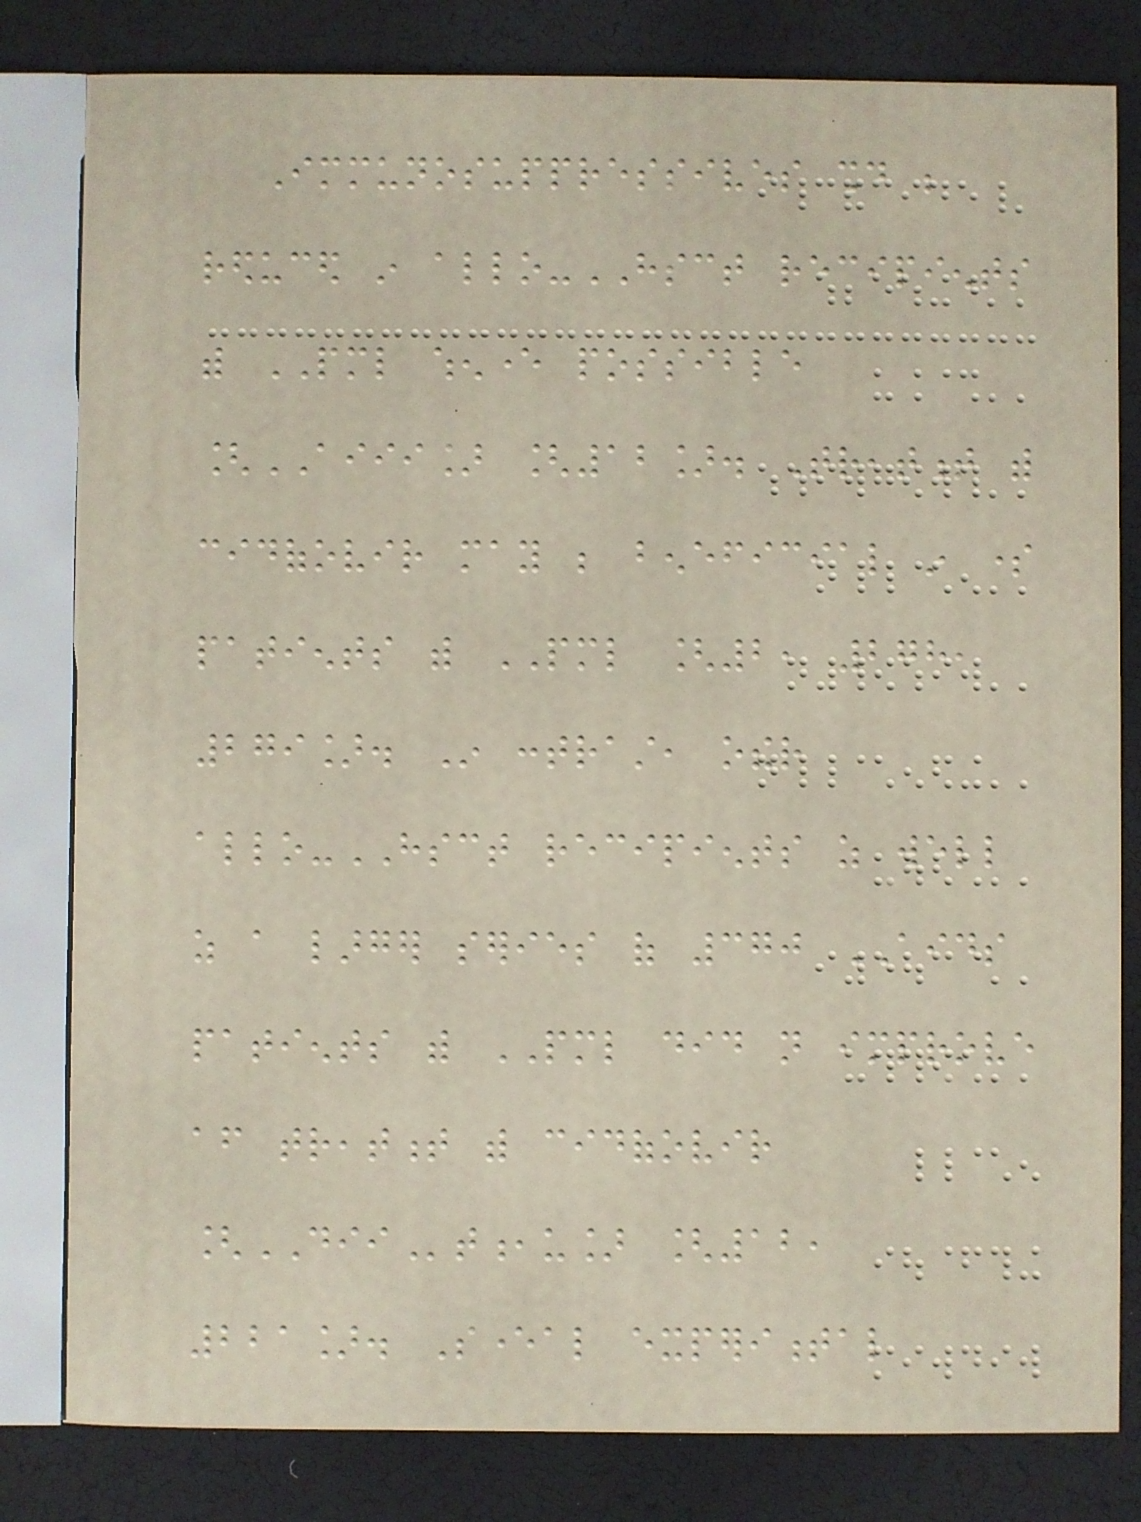Immunosuppressives should be
reduced in allo-HSCT recipients
with PML whenever possible
[AIII] [12]. Treatment with
cidofovir may be beneficial in some
patients with PML [2, 278,
279]. In contrast, other
allo-HSCT recipients as well
as a larger series of 370 AIDS
patients with PML did not improve
after treatment with cidofovir
[DIIt,u] [12,
221]. Several experimental
